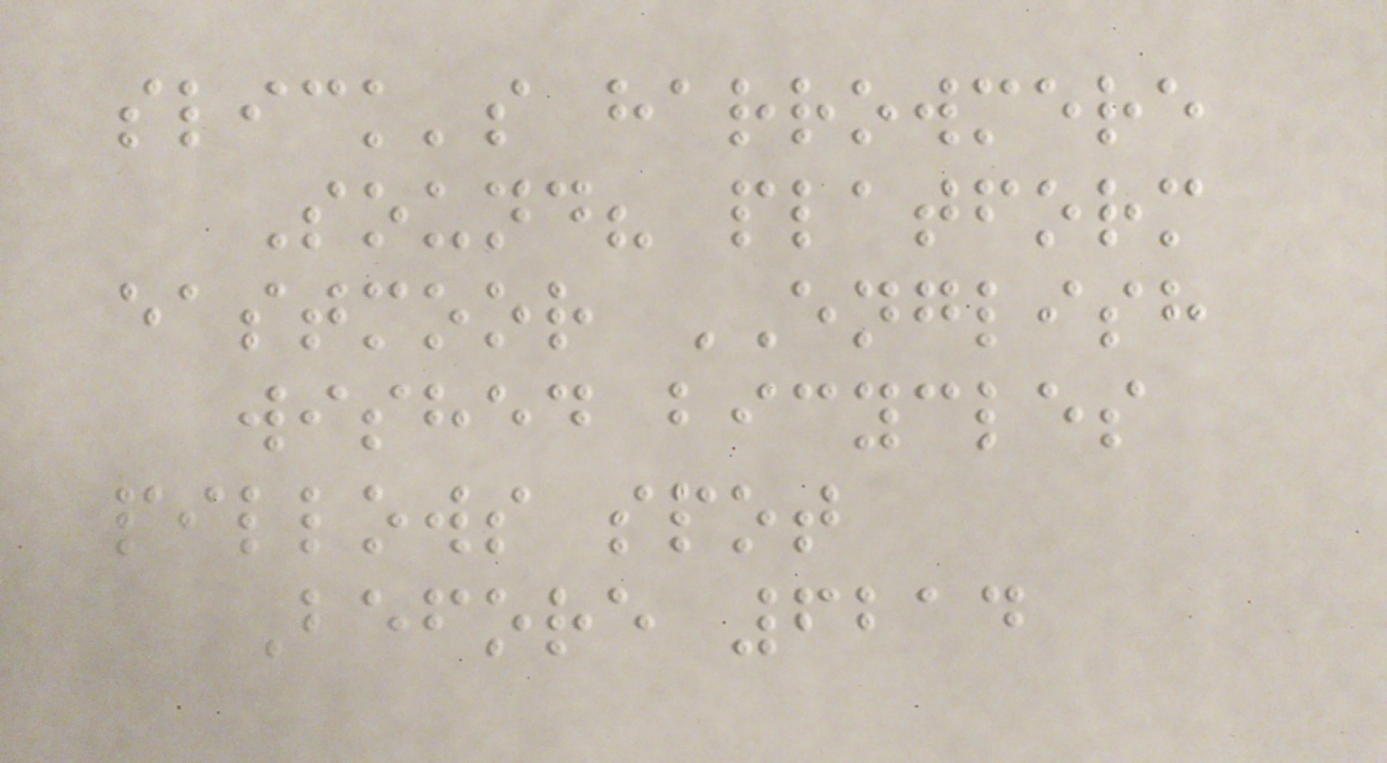slick's harrowmere
Sound? platform
eastmoor ENGLISH
wished bicycles
pillows spot
Before 6214
